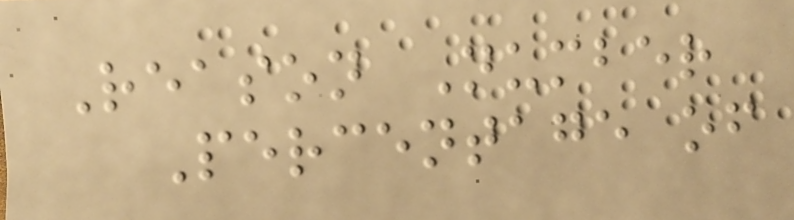Reason Number
Percentage of
